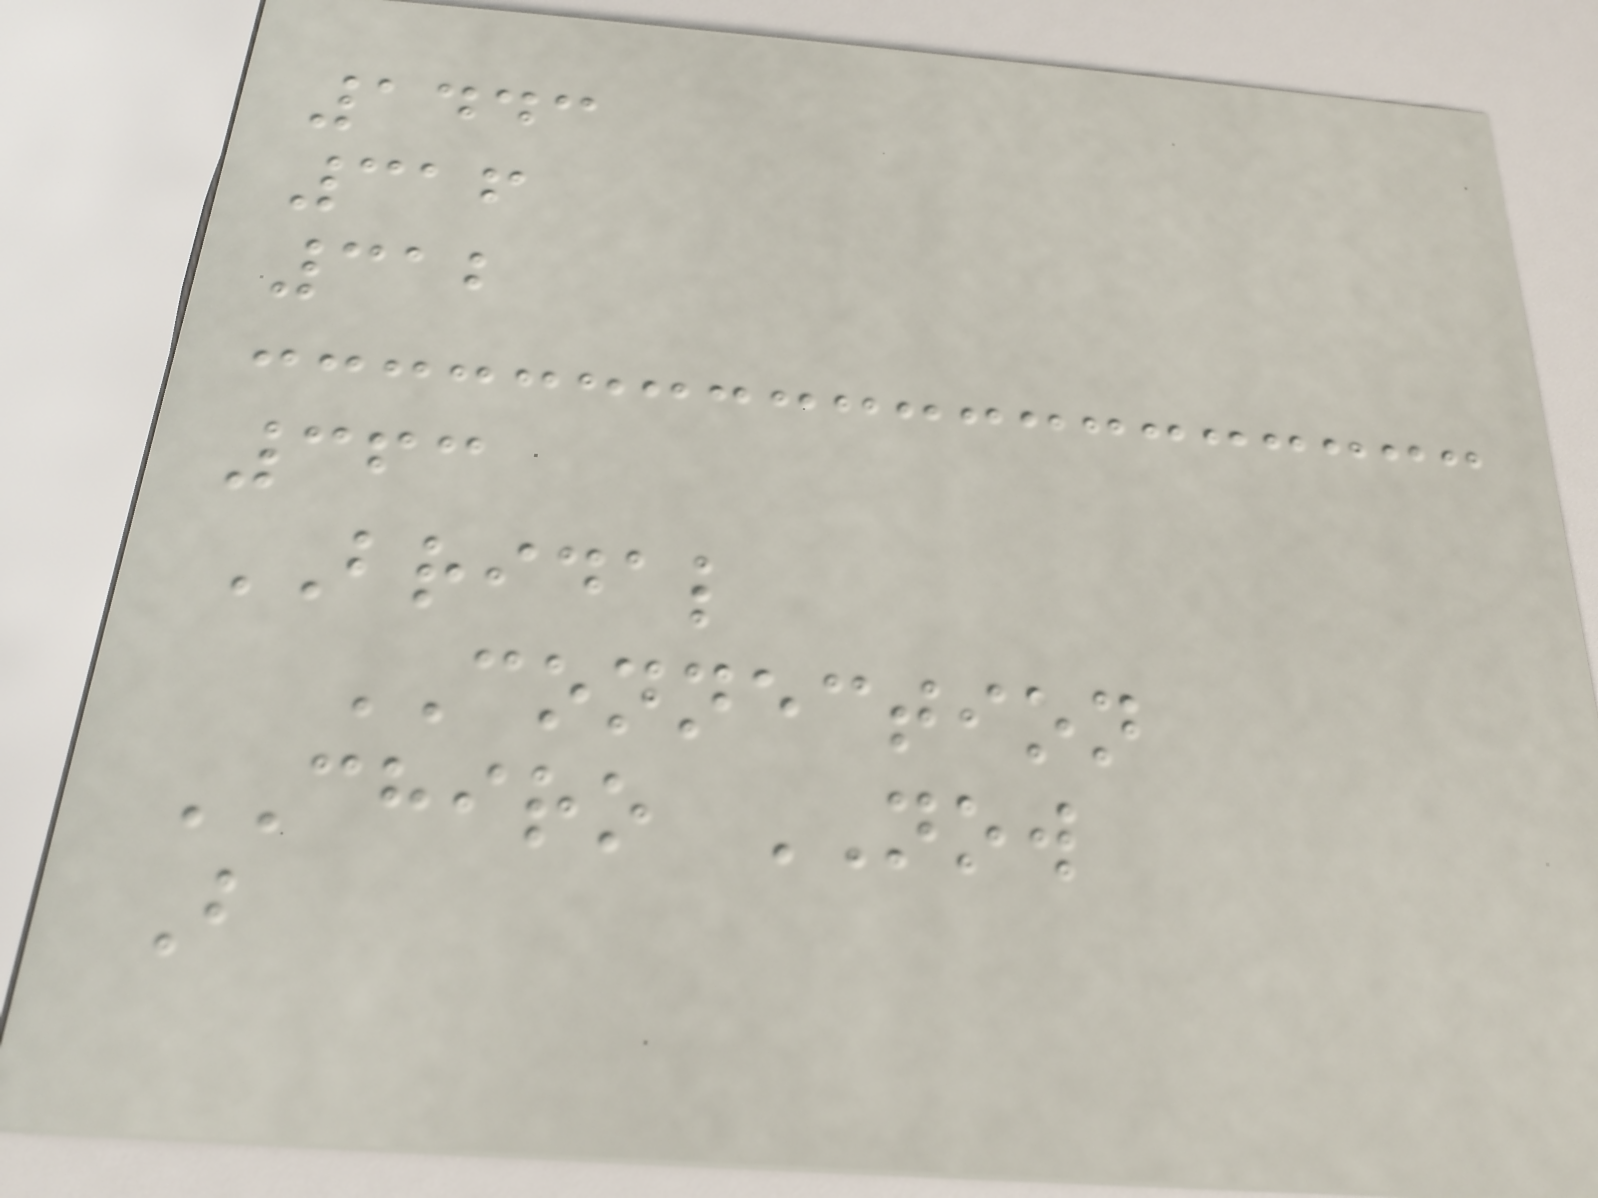1443
316
312
363
BRIDAL
CONNECTION
CHIRO NOW
B
